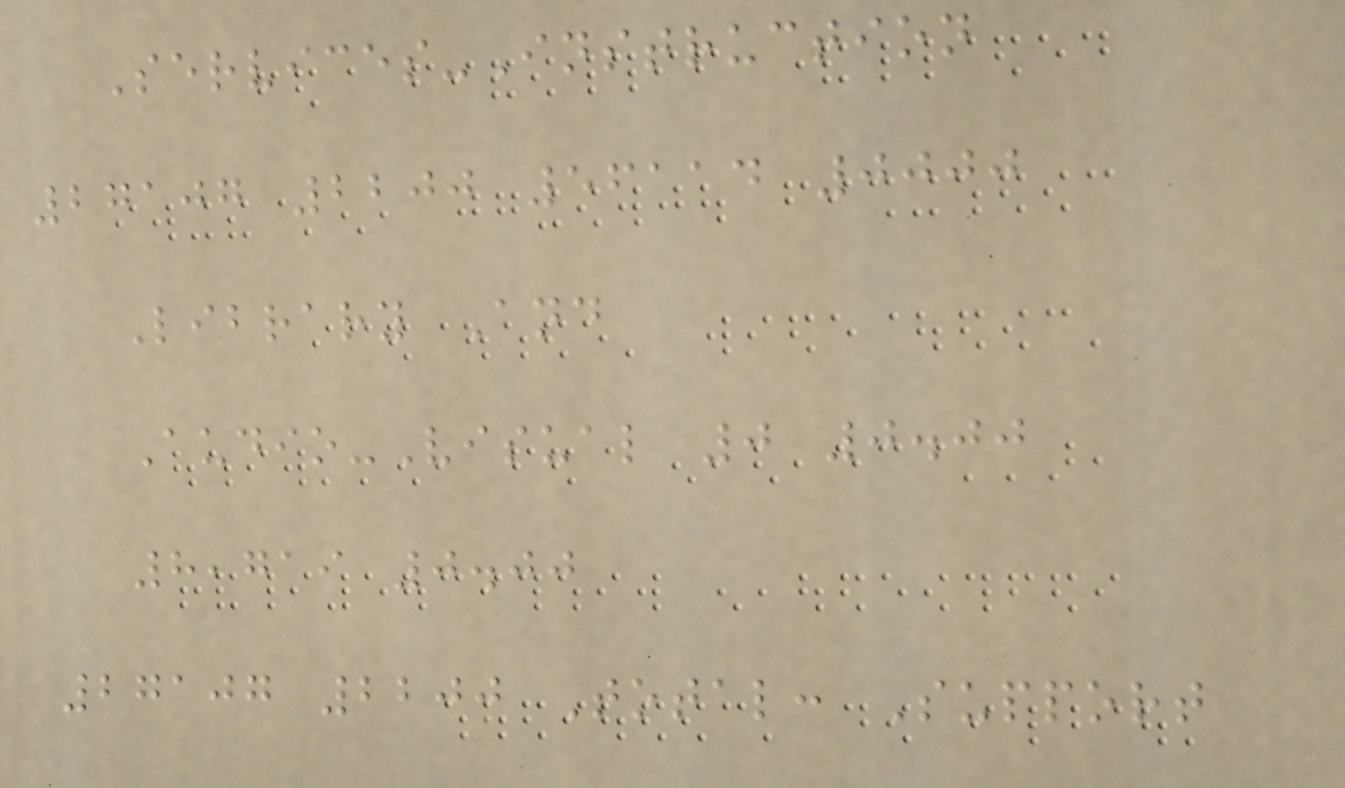Services-Instruction
27107 2200 56114 0000
Library And
Audio-Visual 0 0.00
8,719 0.00
27107 2200 Total: Support
